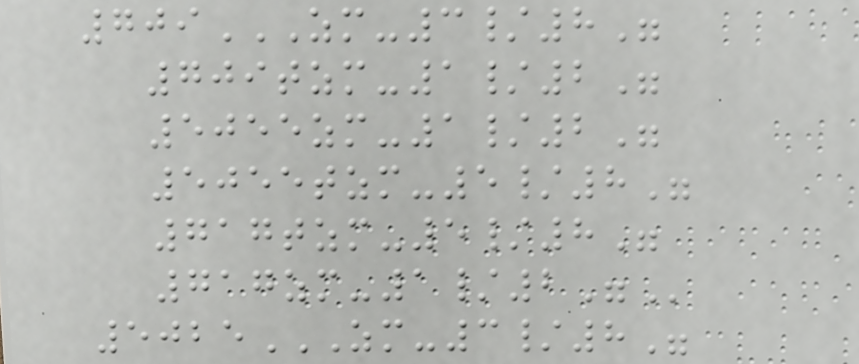709ZM-3/8"
709TZM-1/2"
5055ZM-1/2"
5055TZM-5/8"
717TZM-5/8"
717ZM-1/2"
5025ZM-3/8"
